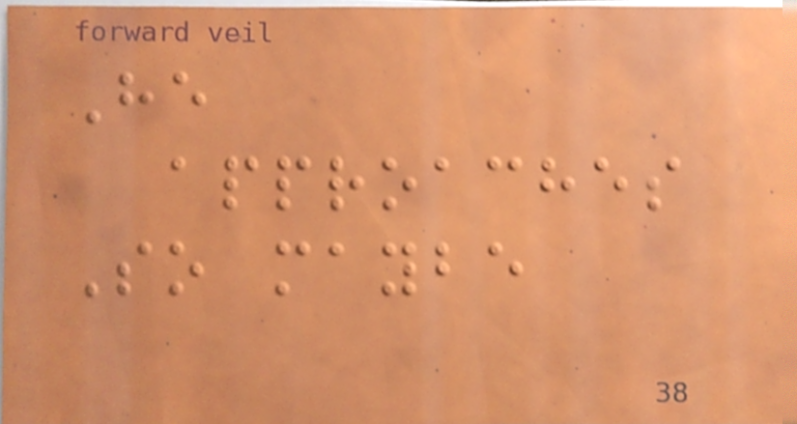He
approaches
So maybe
